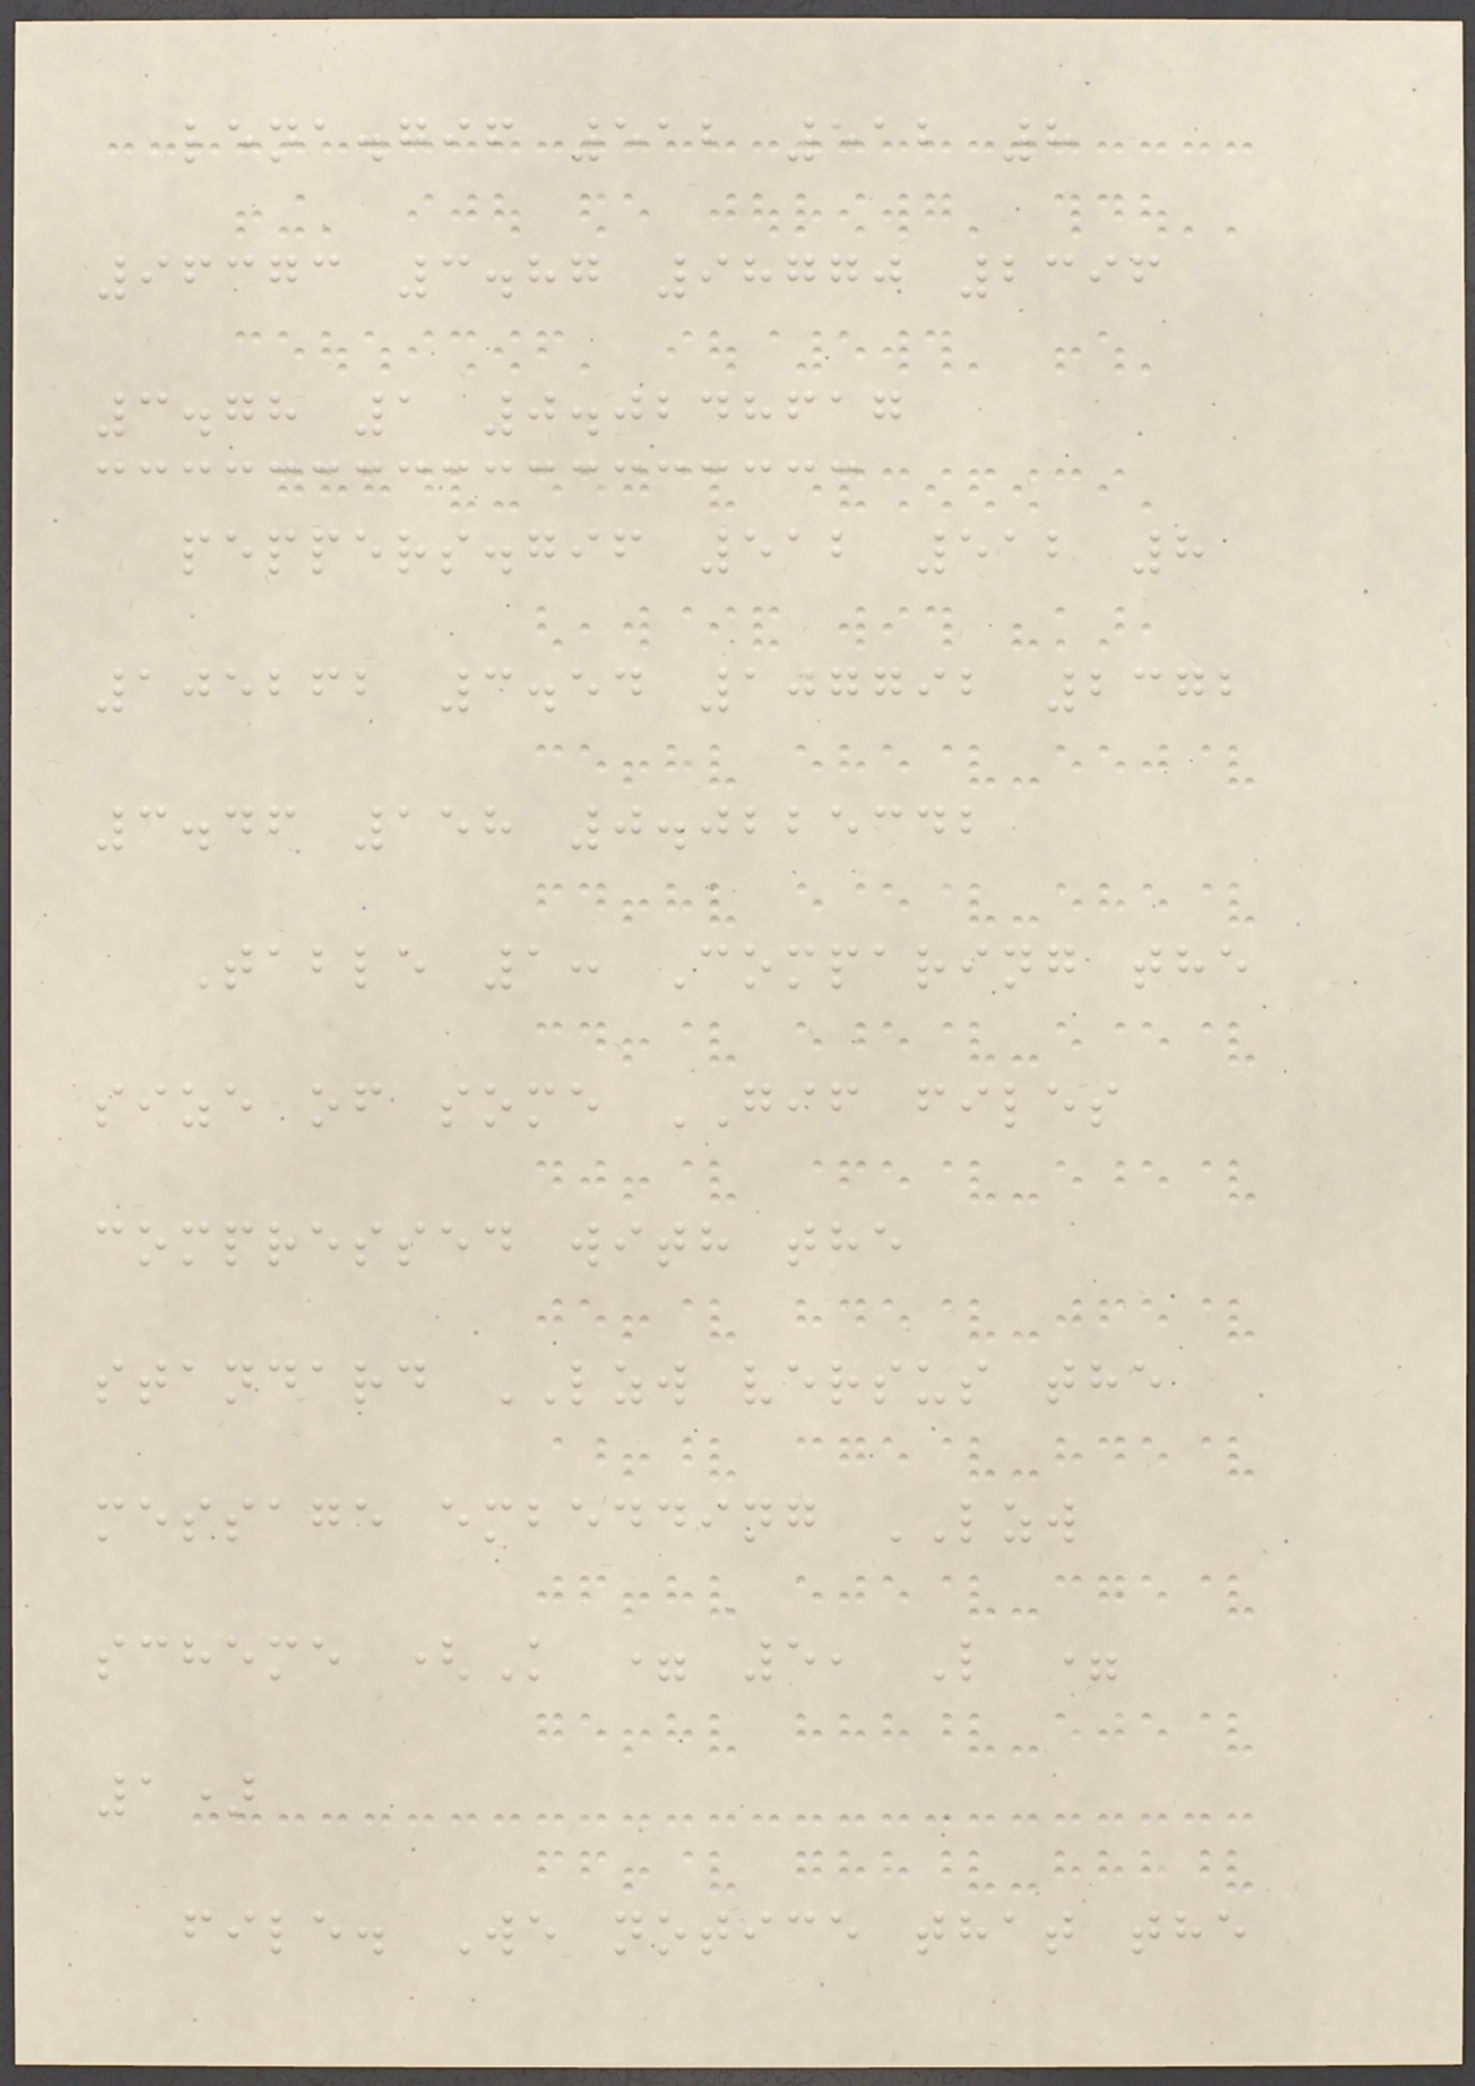lena.gif 512 512 8
96373 3.87 98770 2396
3.78 1 0.0248617
peppers.gif 512 512 8
105262 3.54 107792 2372
3.46 158 0.0225342
Table 1: Comparing the
size of some GIF files
compressed with the
standard LZW versus the
message embedding LZW
scheme (K = 5, L =
1)
file. We notice that the
